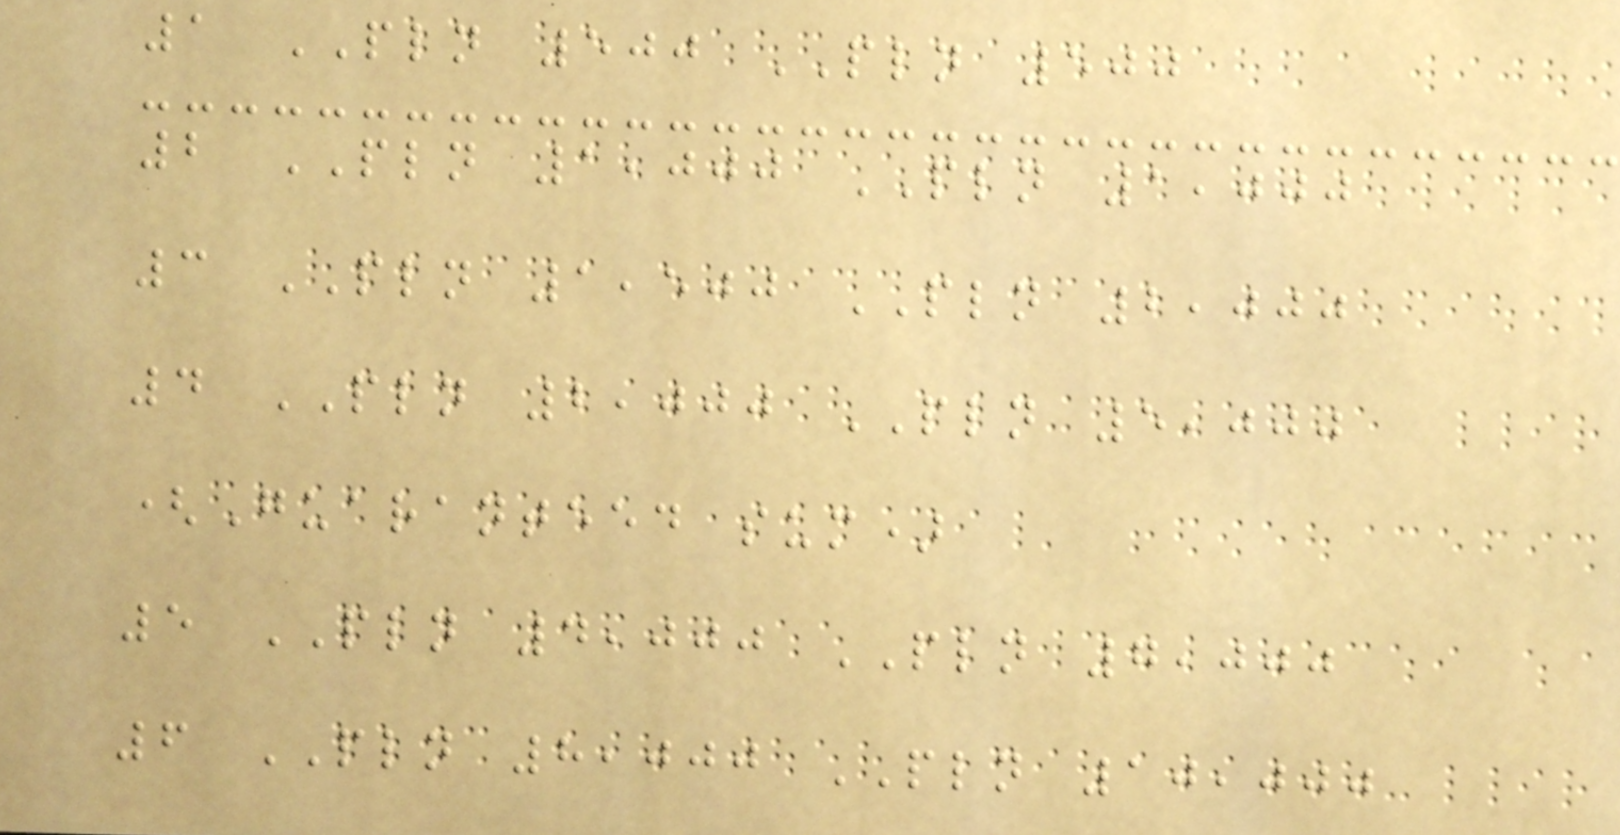1 PLN 500 PLN 500
2 PLN 1,000 PLN 1,000
3 PLN 1,500 PLN 2,000
4 PLN 2,000 PLN 5,000
(Guaranteed sum)
5 PLN 4,000 PLN 7,000
6 PLN 8,000 PLN 10,000
